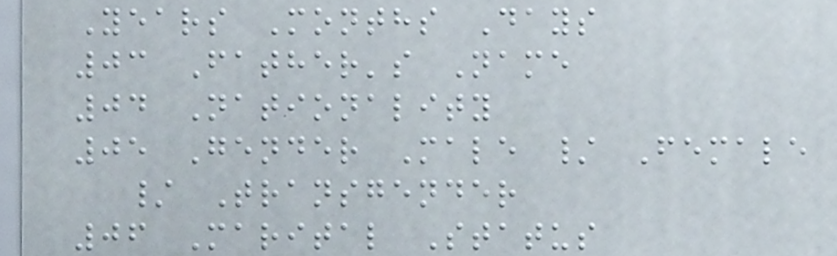Years Months Days
03 Father's Name
04 Nationality
05 Gender Male / Female
/ Transgender
06 Marital Status
